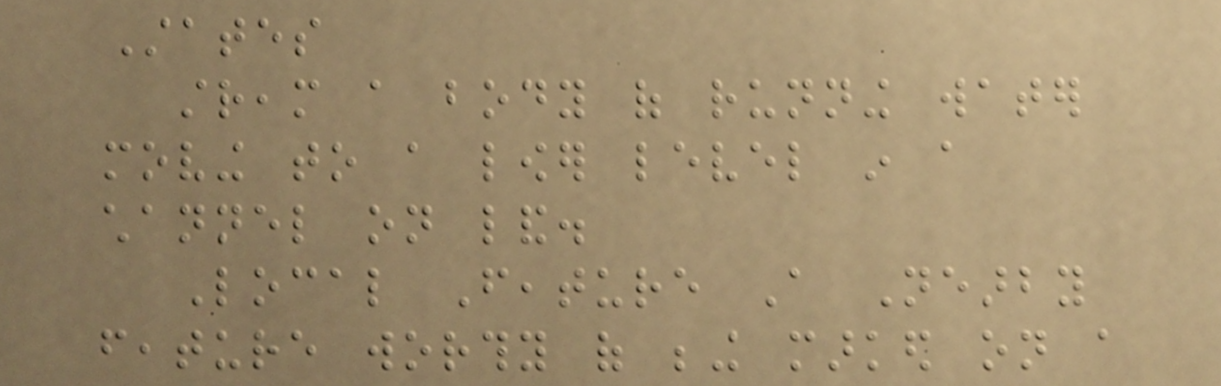States
stream a body of running water
moving to a lower level in a
channel on land.
Local Feature A Nearby
feature worthy of being marked on a
